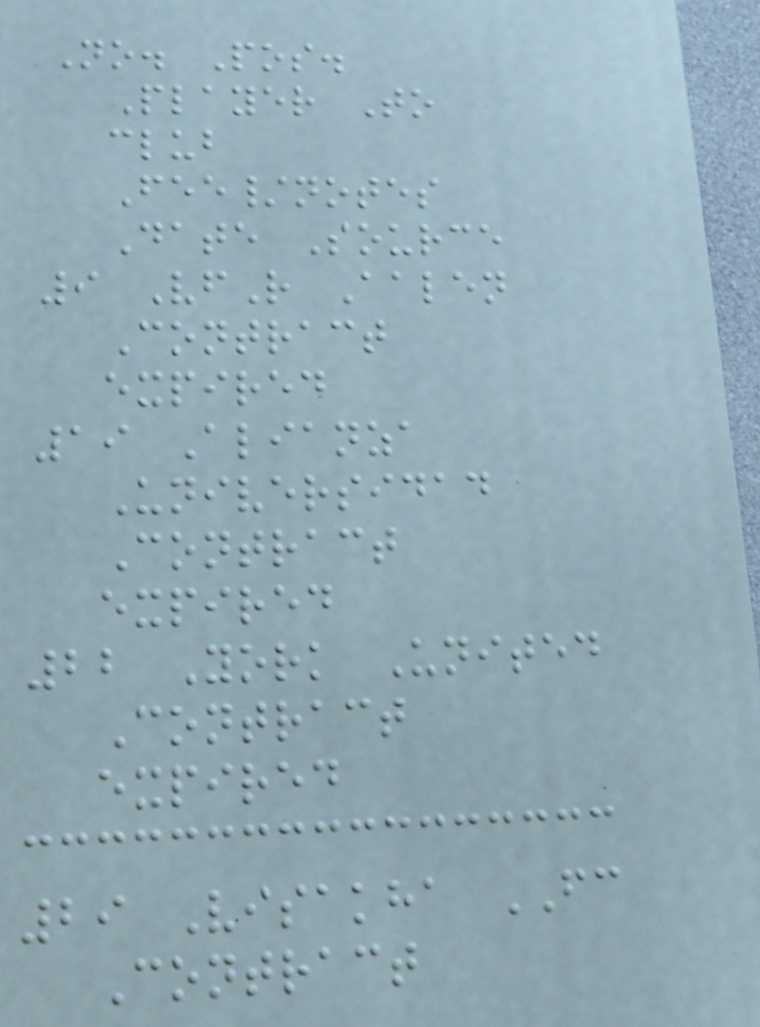No. Pos.
Player To
club
Fee/notes
Date Source
9 VfR Aalen
Contract
expired
19 Alianza
Universidad
Contract
expired
22 York United
Contract
expired
29 Visakha FC
Contract
